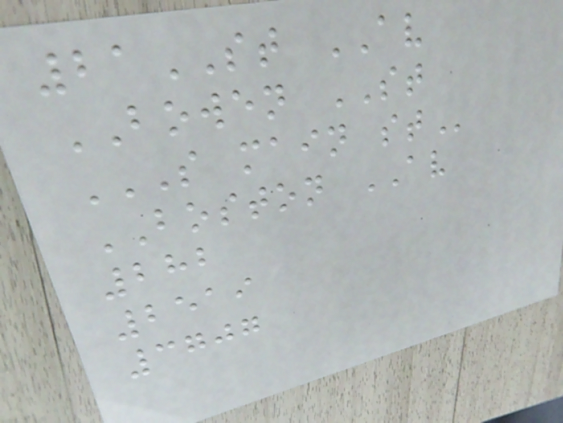21ST AV
BOWEN ST
S MAIN ST
BOSTON AV
282
2519
3707
